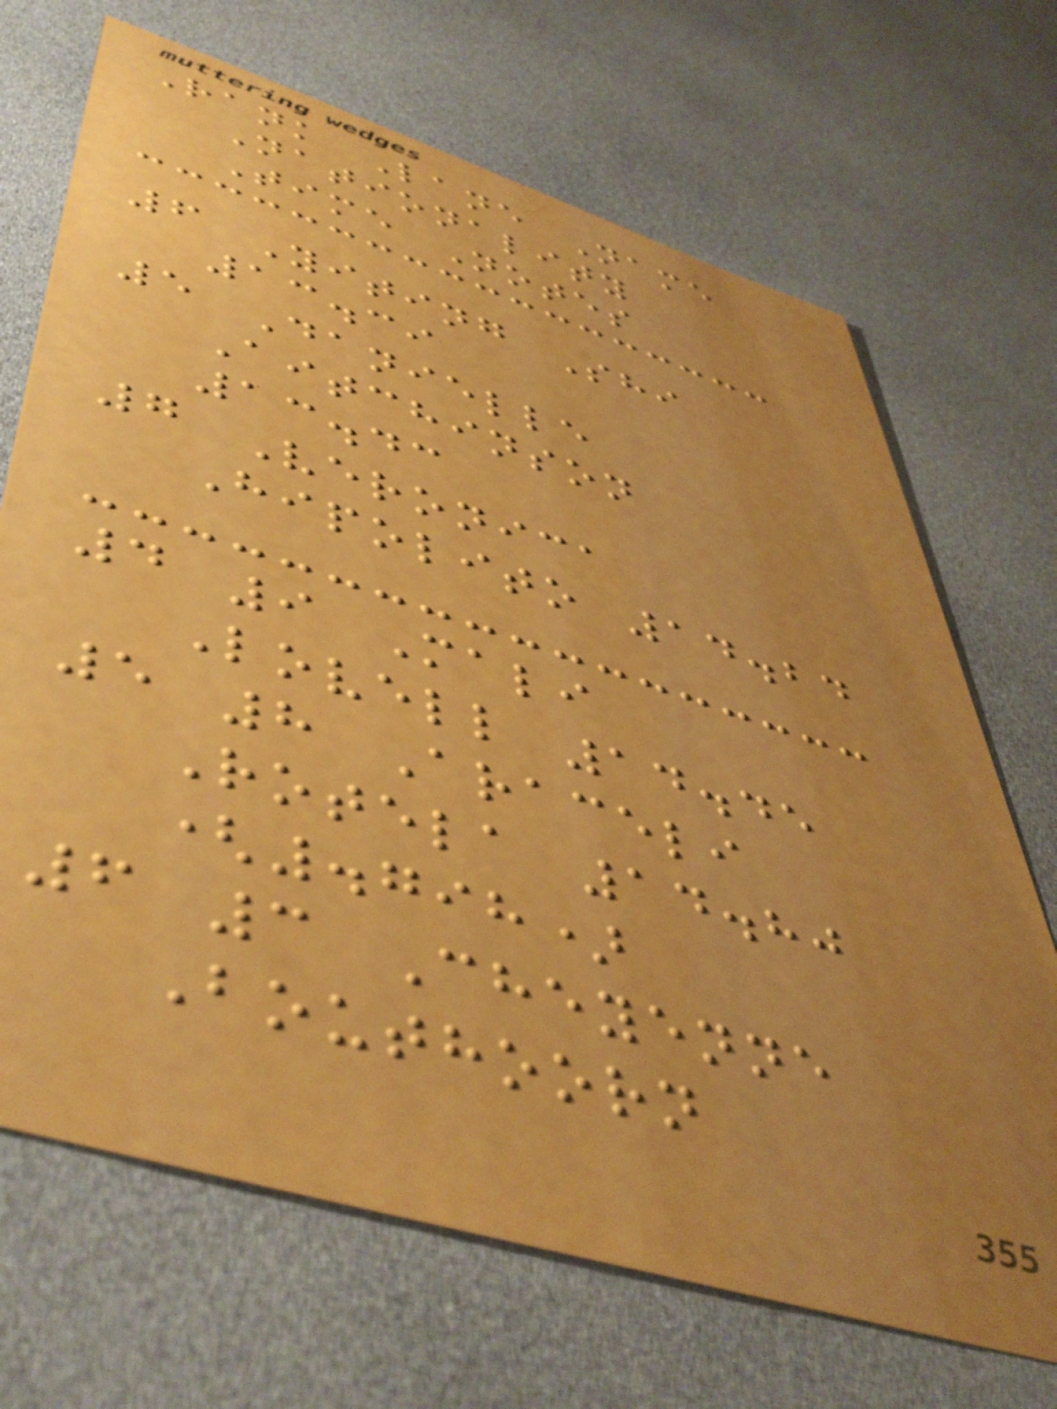Rank Lane Name
Nationality
Time Notes
6 Yiting Shi
13.39
5 Danielle
Aitchinson
13.43
7 Veronica
Hipolito 14.24
4 9 Mali
Lovell 14.45
5 8 Araceli
Rotela 14.80
(.798)
6 3 Cheyenne
Bouthoorn
